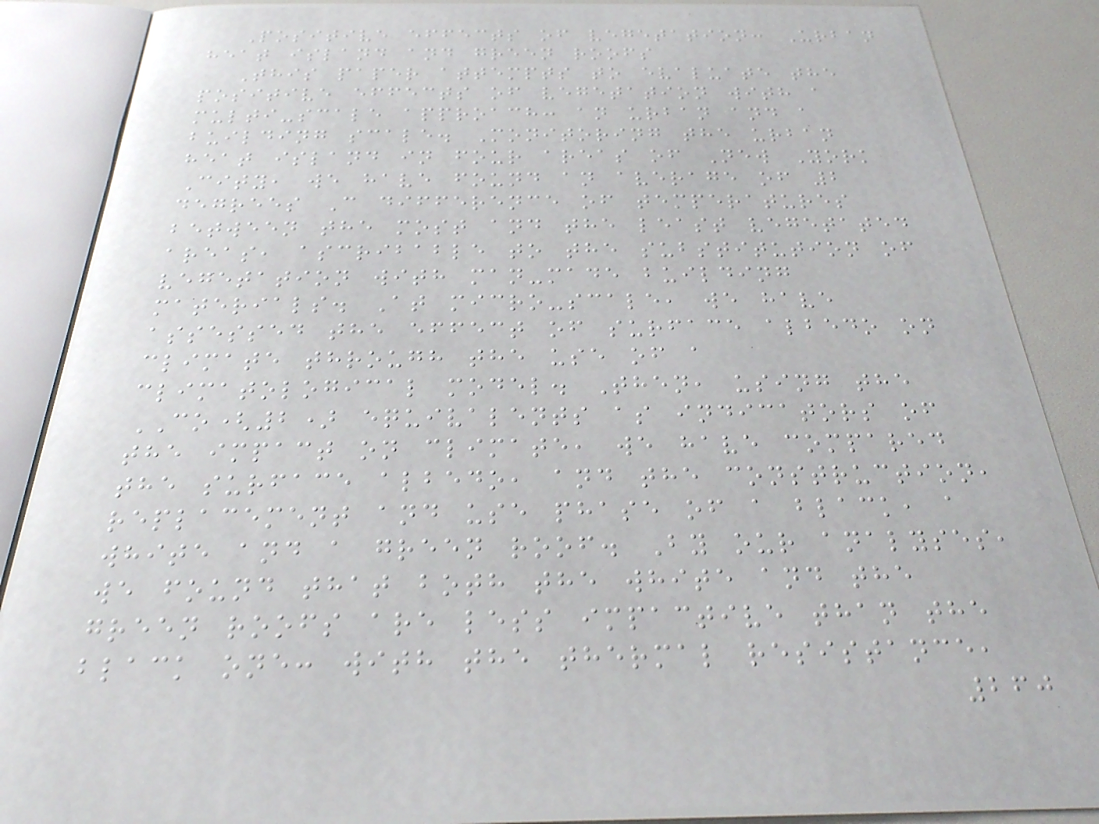Positive effects of vegetation: Urban
heat island and green roofs
This paper attempts to evaluate the
positive effects of vegetation with a
multi-scale approach: an urban and a
building scale. Monitoring the urban
heat island in four areas of New York
City, we have found an average of 2
degrees C difference of temperatures
between the most and the least vegetated
areas, ascribable to the substitution of
vegetation with man-made building
materials. At micro-scale, we have
assessed the effect of surface albedo on
climate through the use of a
climatological model. Then, using the
CO(2) equivalents as indicators of
the impact on climate, we have compared
the surface albedo, and the construction,
replacement and use phase of a black, a
white and a green roof. By our analyses,
we found that both the white and the
green roofs are less impactive than the
black one: with the thermal resistance,
260
